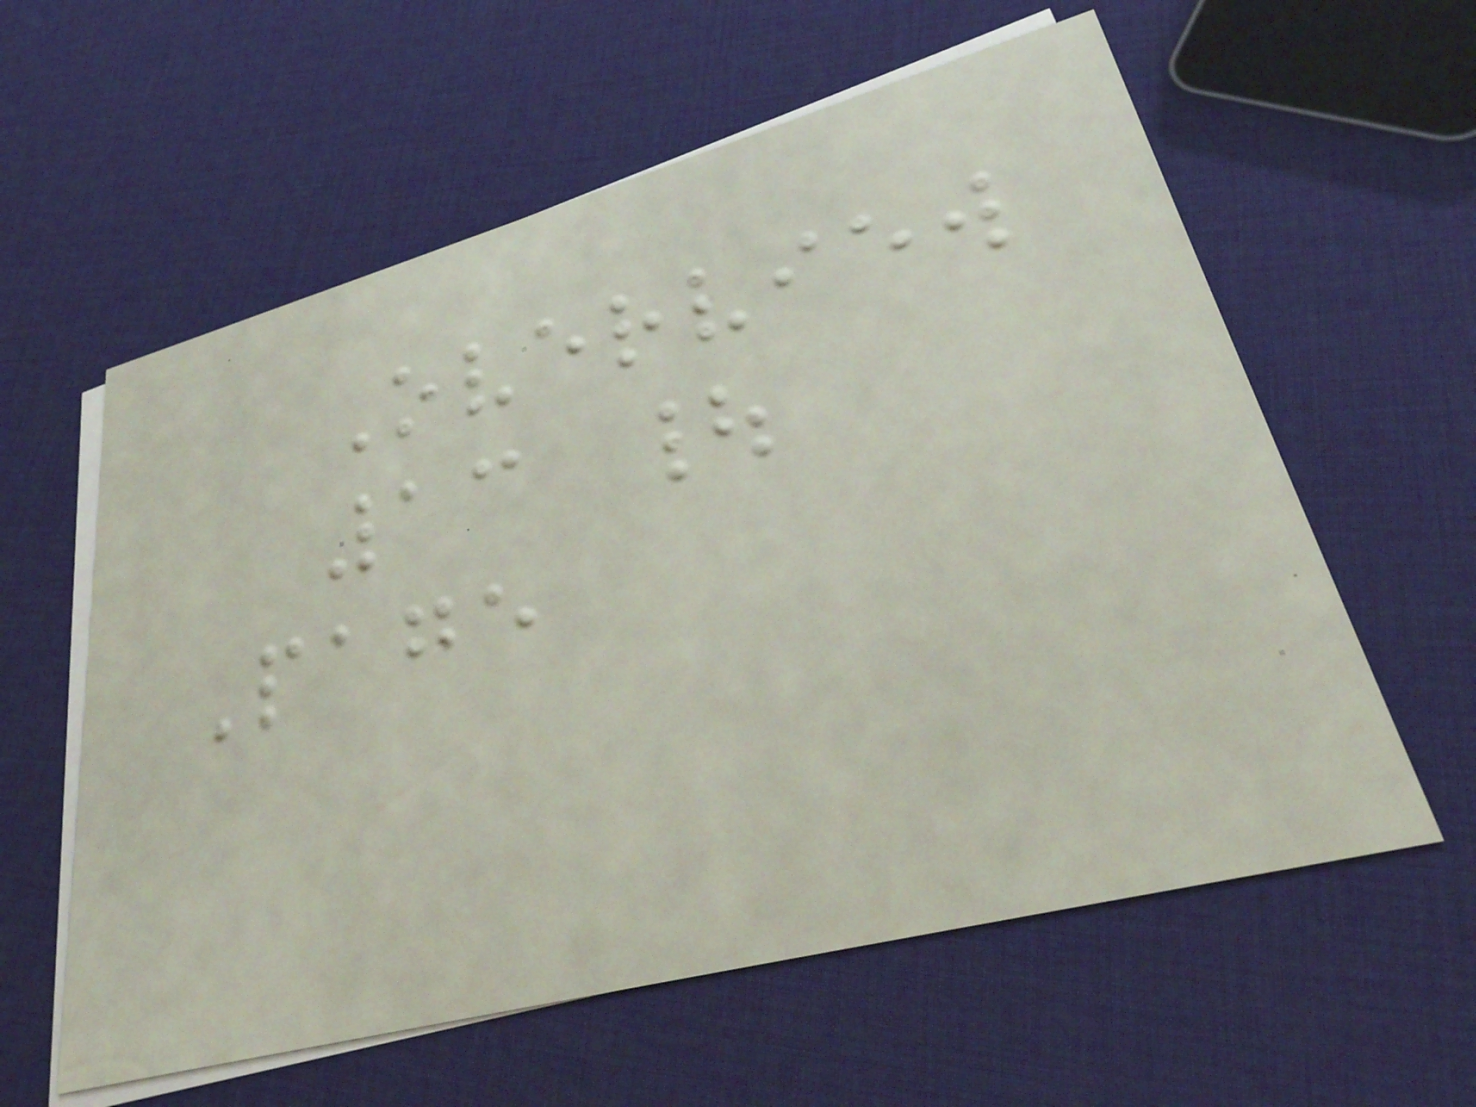Overview
13 |
Page
